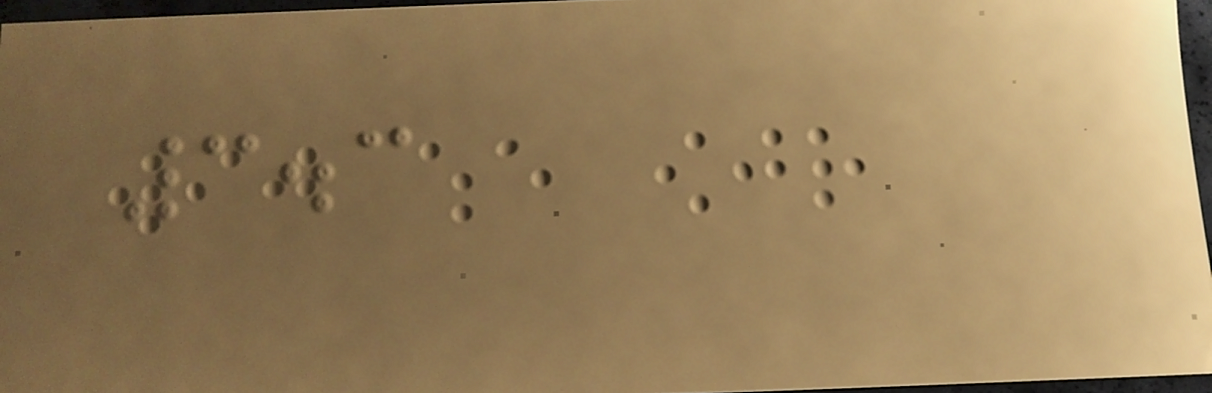3.3
